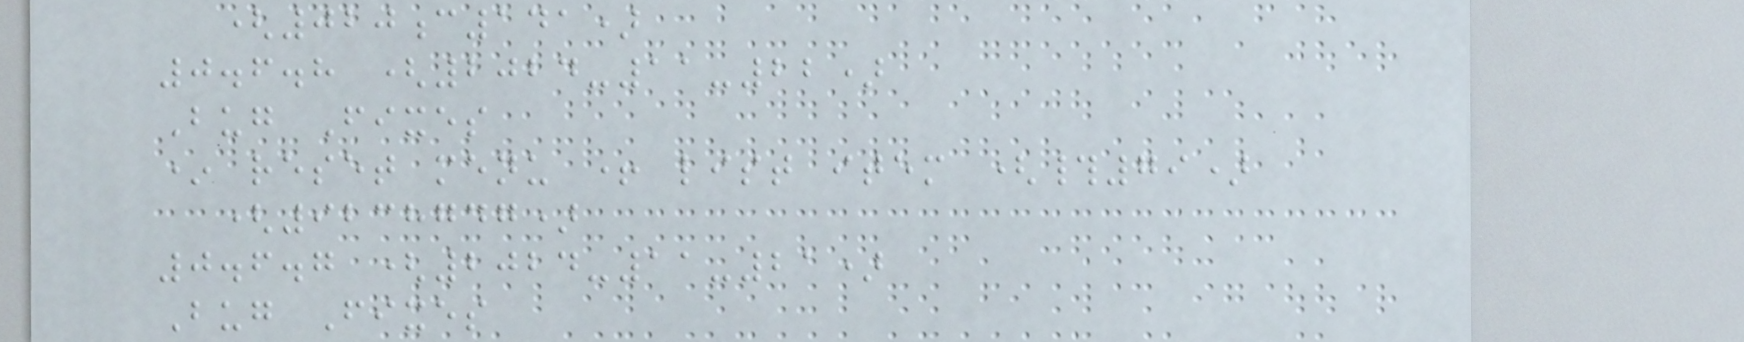(020c141)
0.6.8 (2024-11-22)
Bug Fixes
* reset menu + list item (#79)
(9238747)
0.6.7 (2024-11-21)
Bug Fixes
